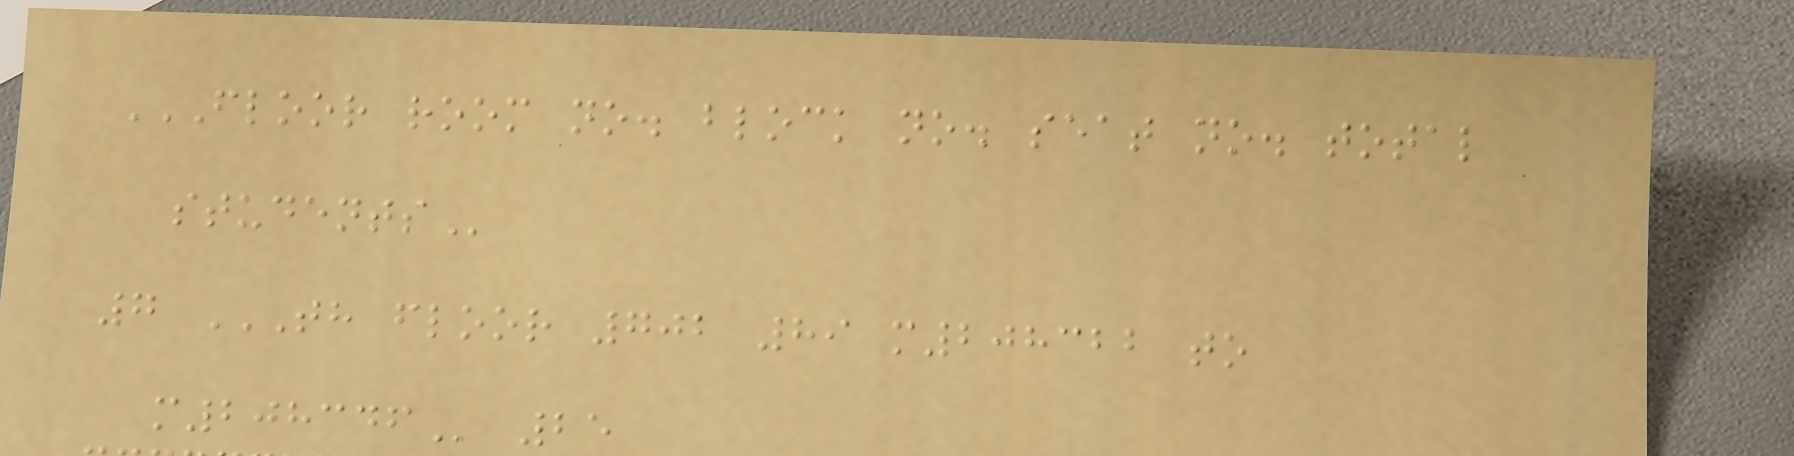FLOOR ROOM NO. BLOCK NO. SEAT NO. TOTAL
STUDENTS
7 TH FLOOR 702 89 M208322 TO
M208346 25
